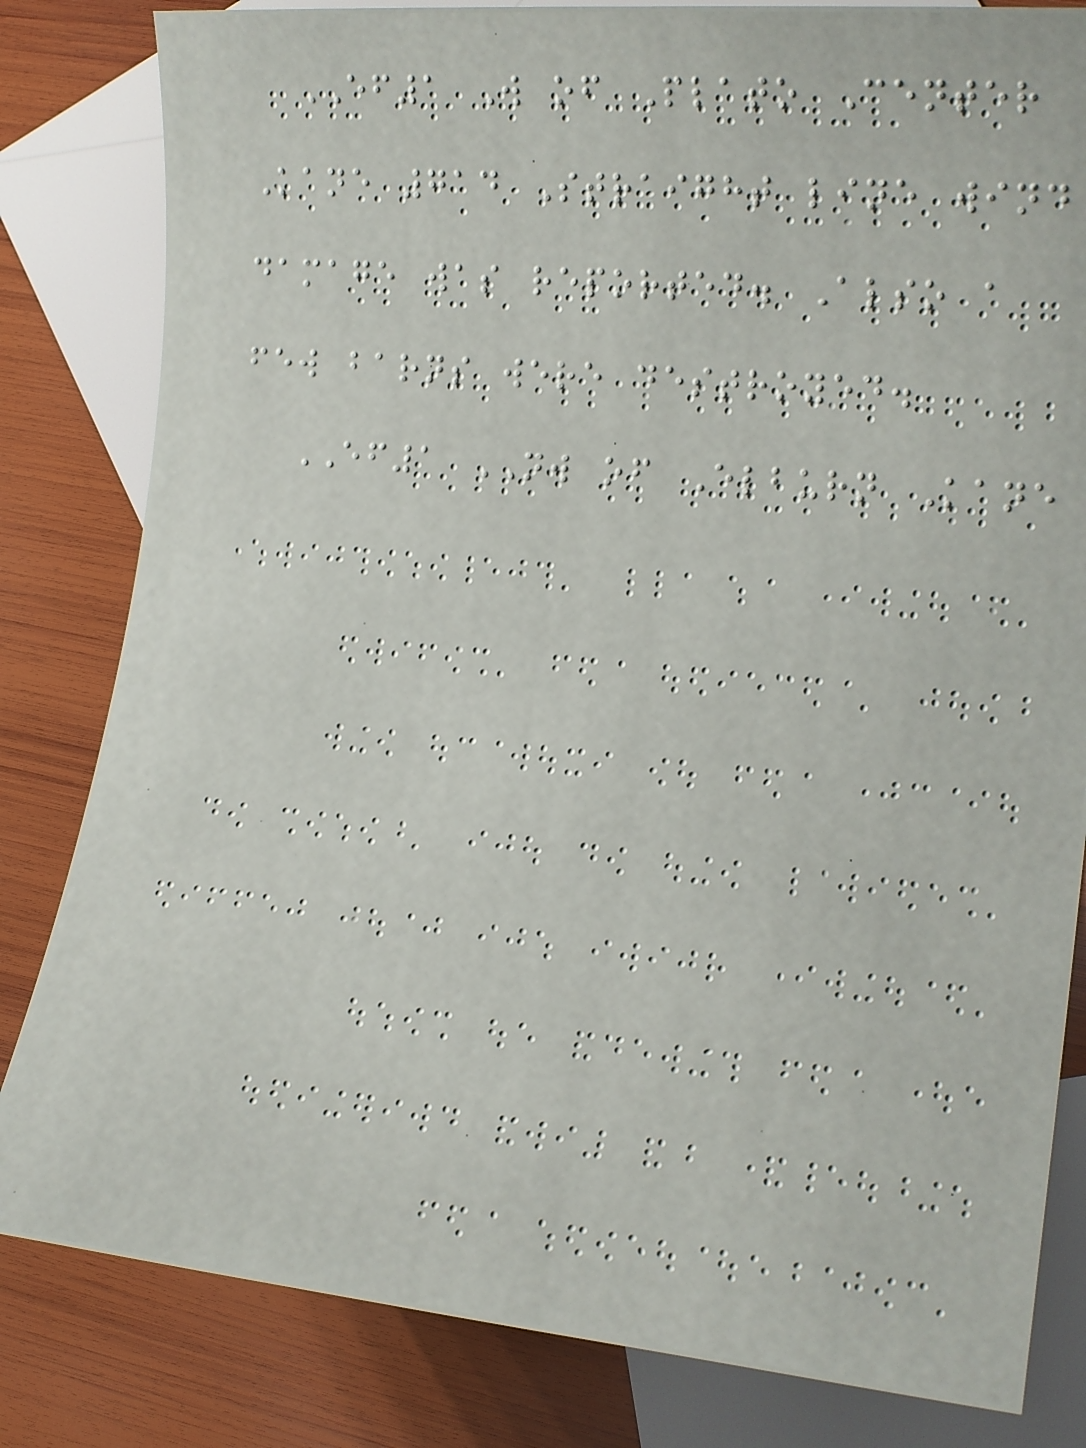EF1 W of Plato Center
Kane 714 Straight line wind
damage was reported. Also a
few barns were destroyed.
EF1 NW of Elburn Kane
